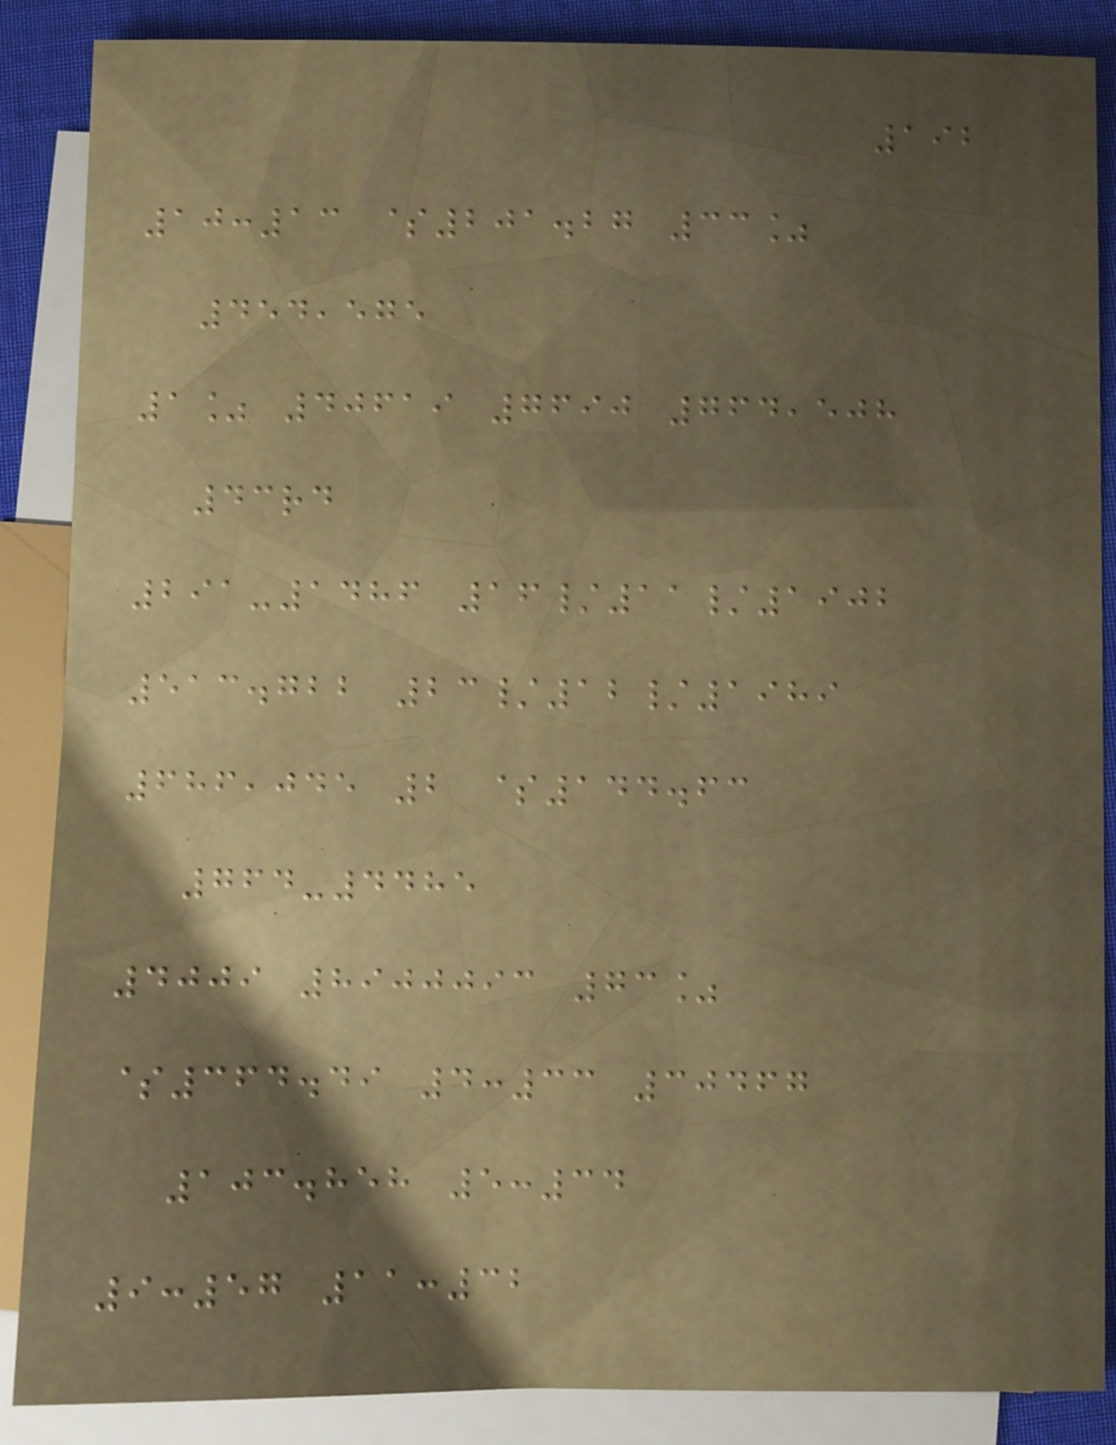192
10:13 $201.27 33%
454,575
1% 40619 7690 764,508
43rd
291-1486 16/11/1902
513.722 23/12/1989
686,045 2 $144.63
764-4485
4009 8900093 73%
$364.49 4:33 30467
103.858 5:34
9:57 11:32
